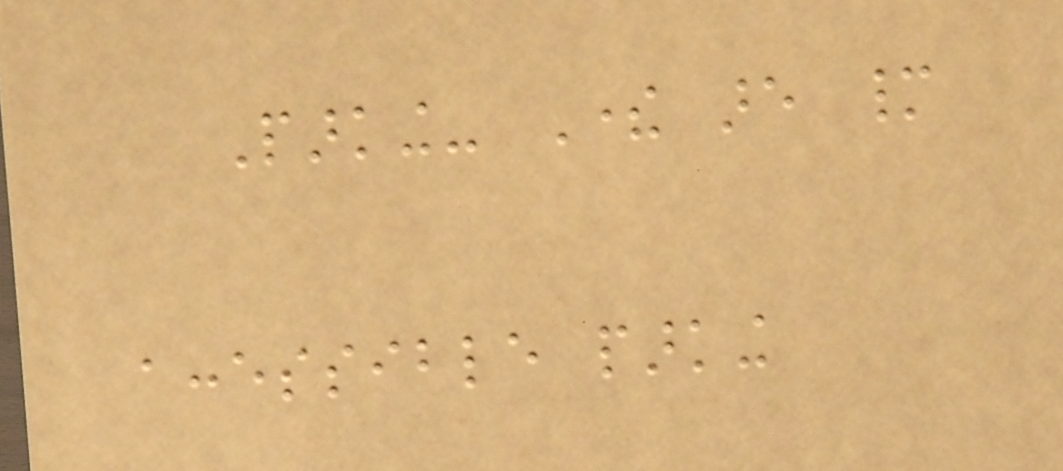Parking- There are many
accessible parking
